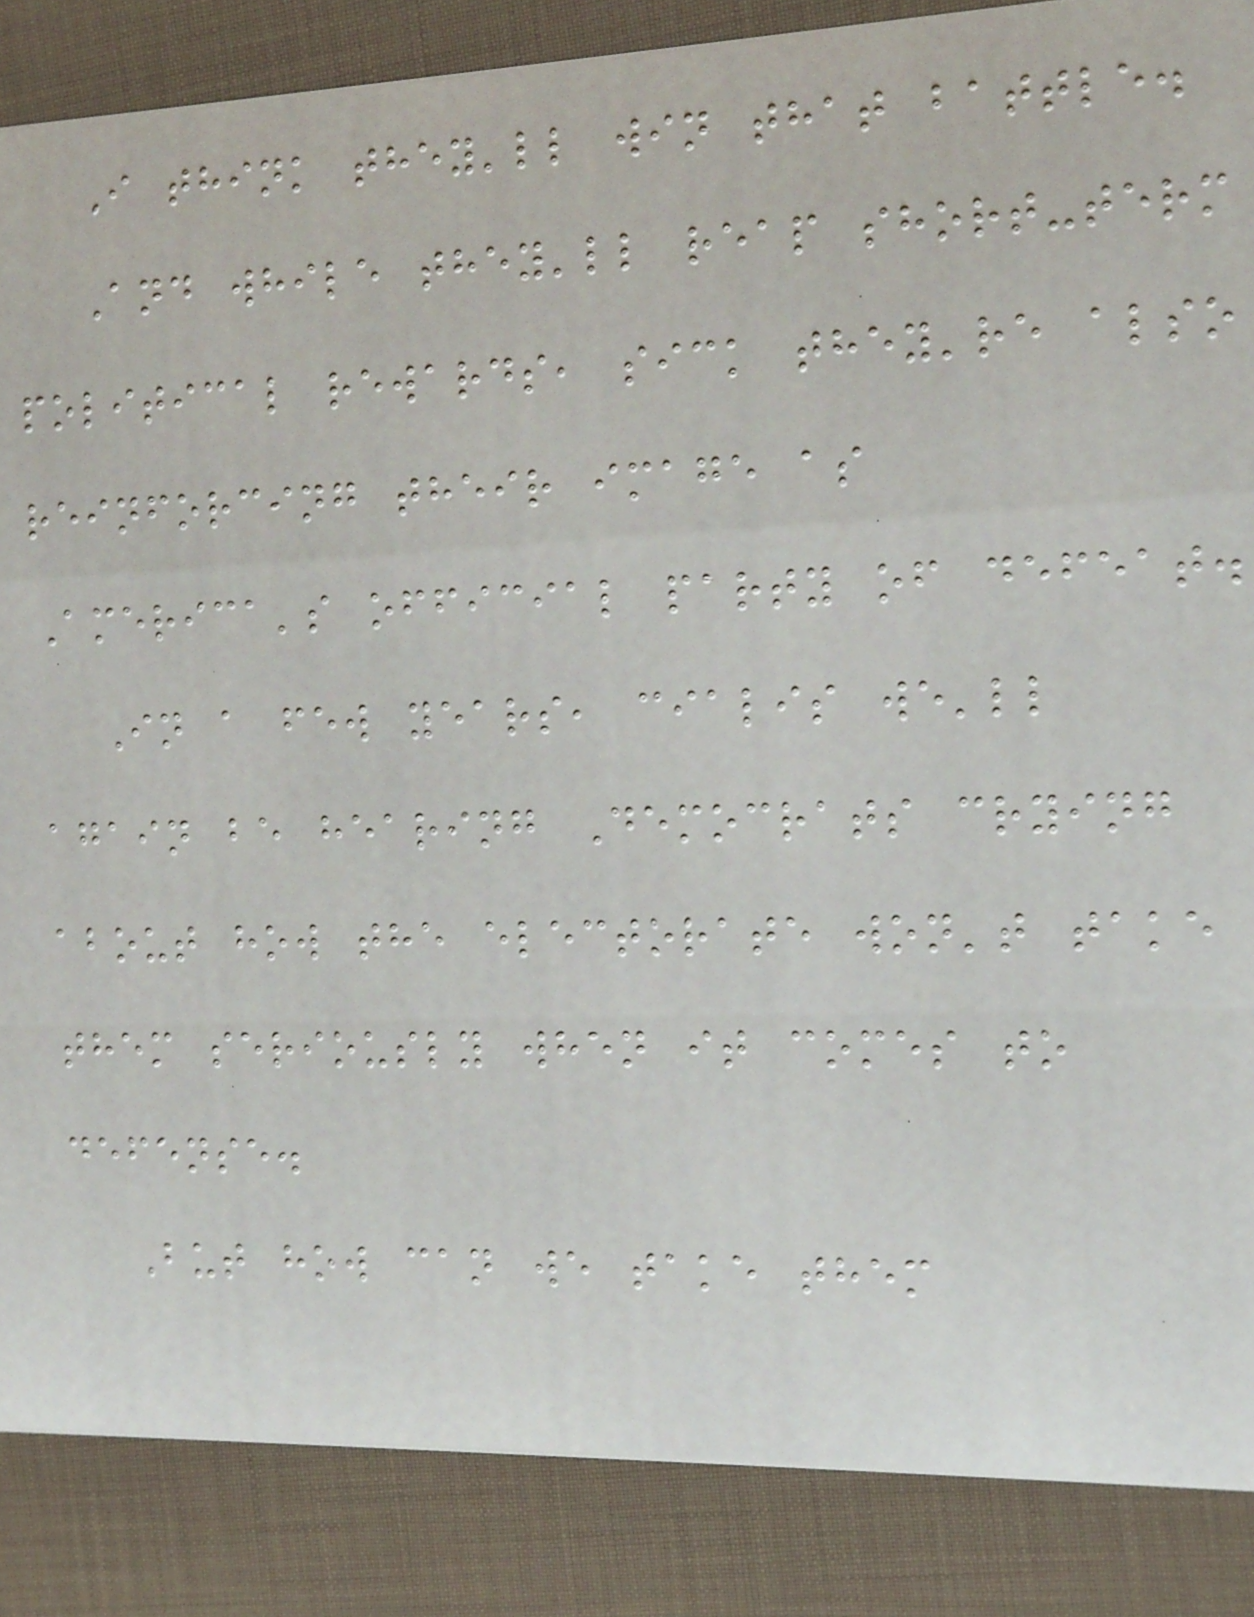I think they'll win that battle.
And while they'll reap short-term
political rewards, sick they're also
reinforcing their image as
America's official party of defeat.
In a few years, cialis we'll
again be hearing Democrats crying
about how the electorate won't take
them seriously when it comes to
defense.
But how can we take them
